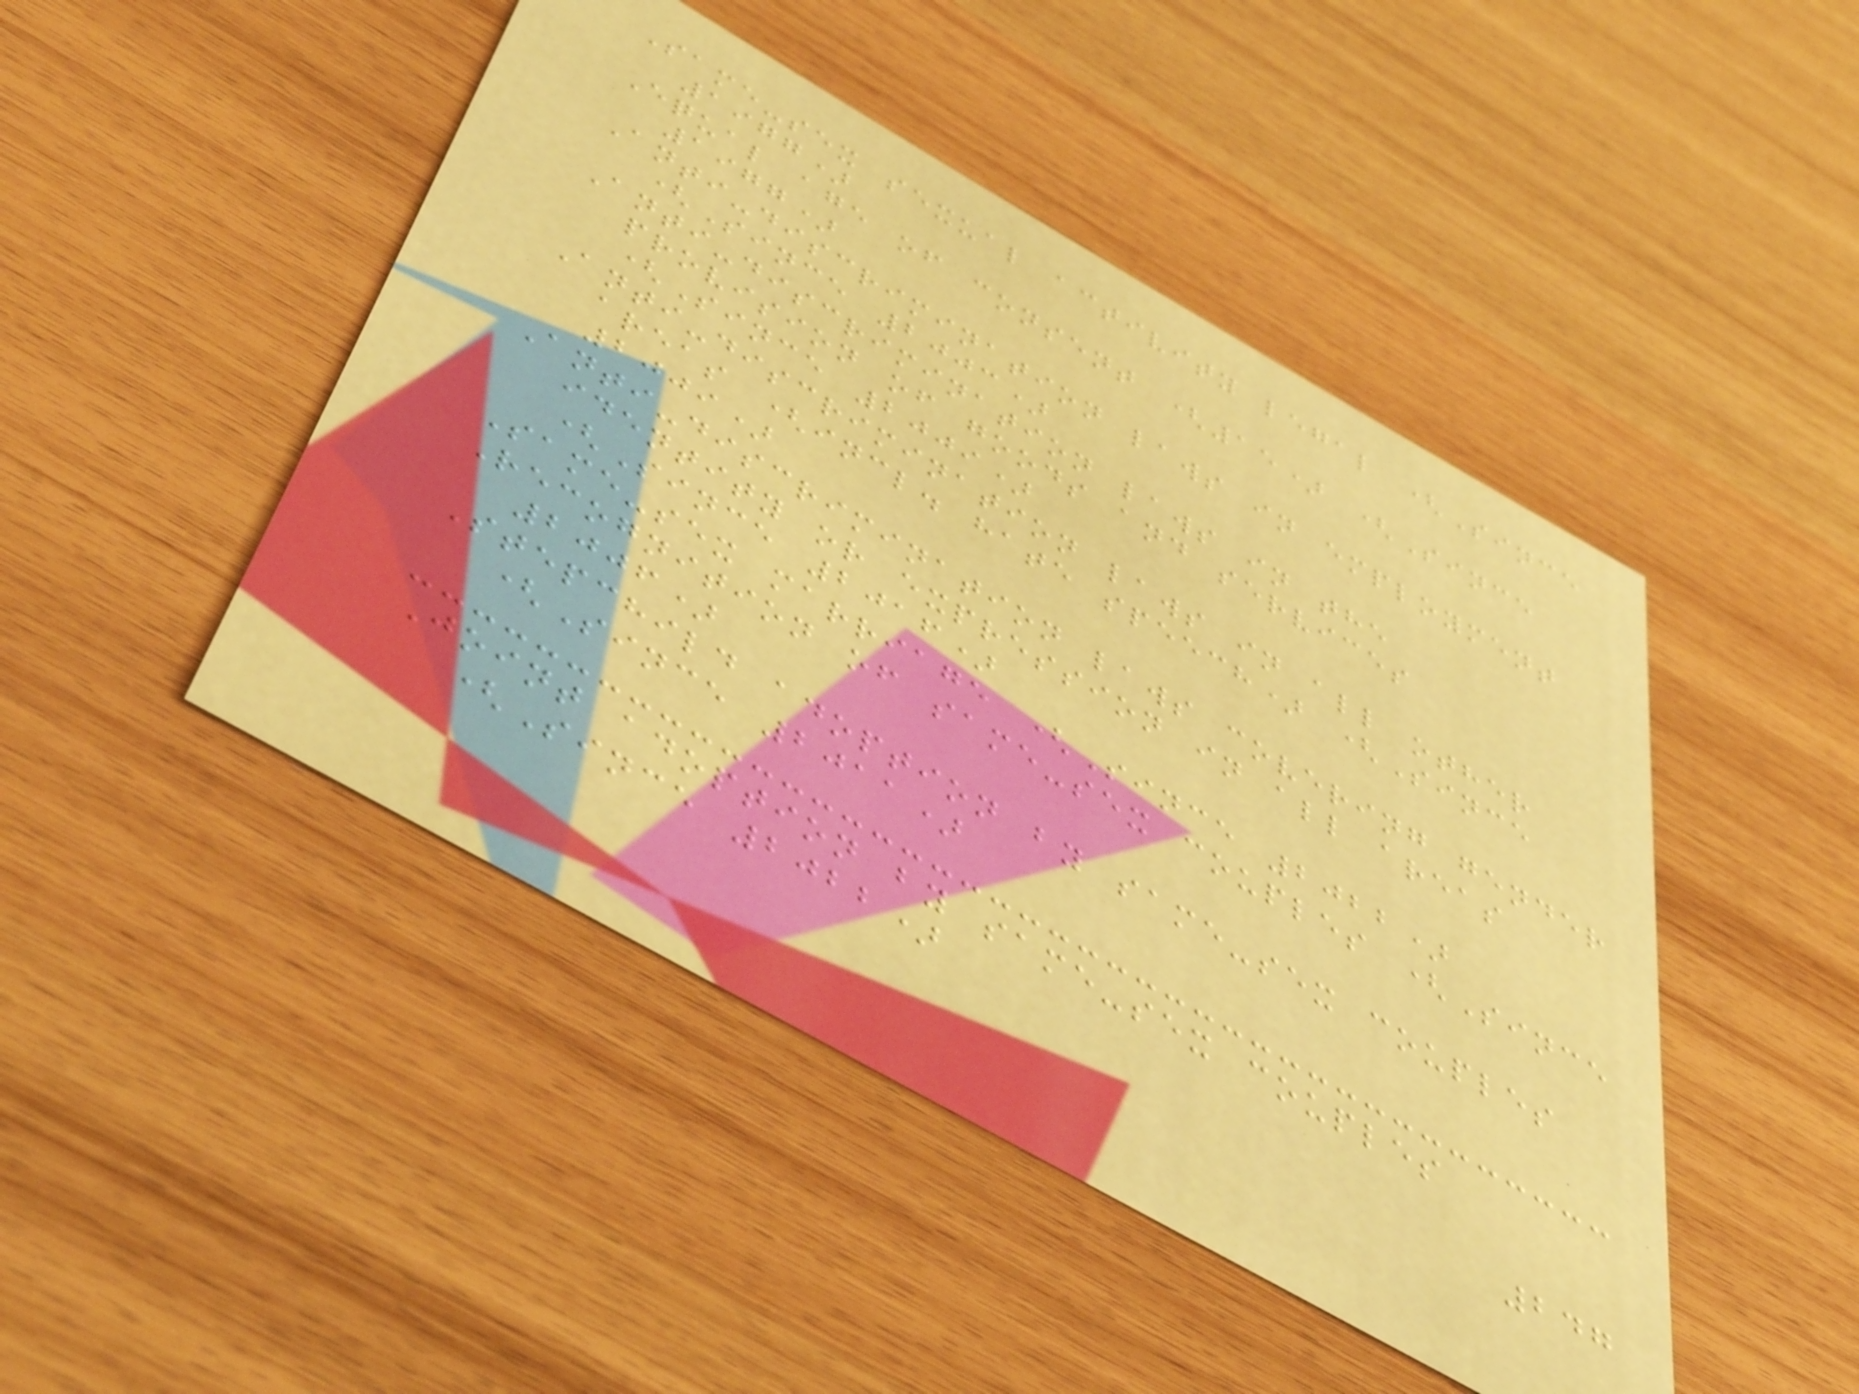Same-sex sexual activity legal (Since
1977)
Equal age of consent (15) (Since
1977)
Anti-discrimination laws in employment
(Since 2003)
Anti-discrimination laws in the
provision of goods and services
(Since 2009)
Anti-discrimination laws in all other
areas (incl. hate speech) (Since
2009)
Anti-discrimination laws covering gender
identity or expression in all areas
(Since 2016)
Same-sex marriage (Since 2022)
Recognition of same-sex couples (Since
2006)
Stepchild adoption by same-sex couples
(Since 2011)
Joint adoption by same-sex couples
(Since 2022)
247
